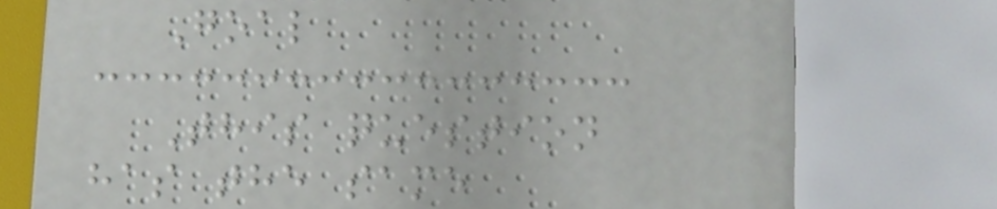Goal
This question
has the same
